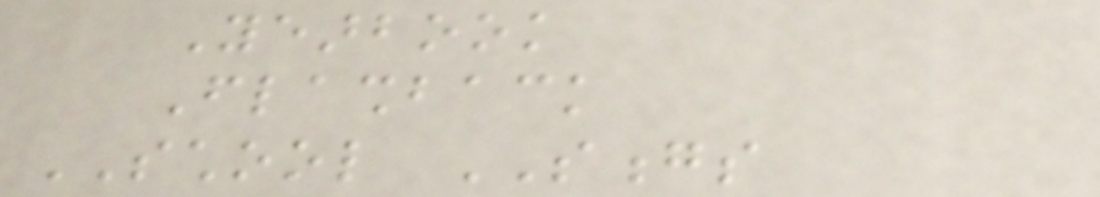Yearbook
Flashback
SCHOOL SONGS
